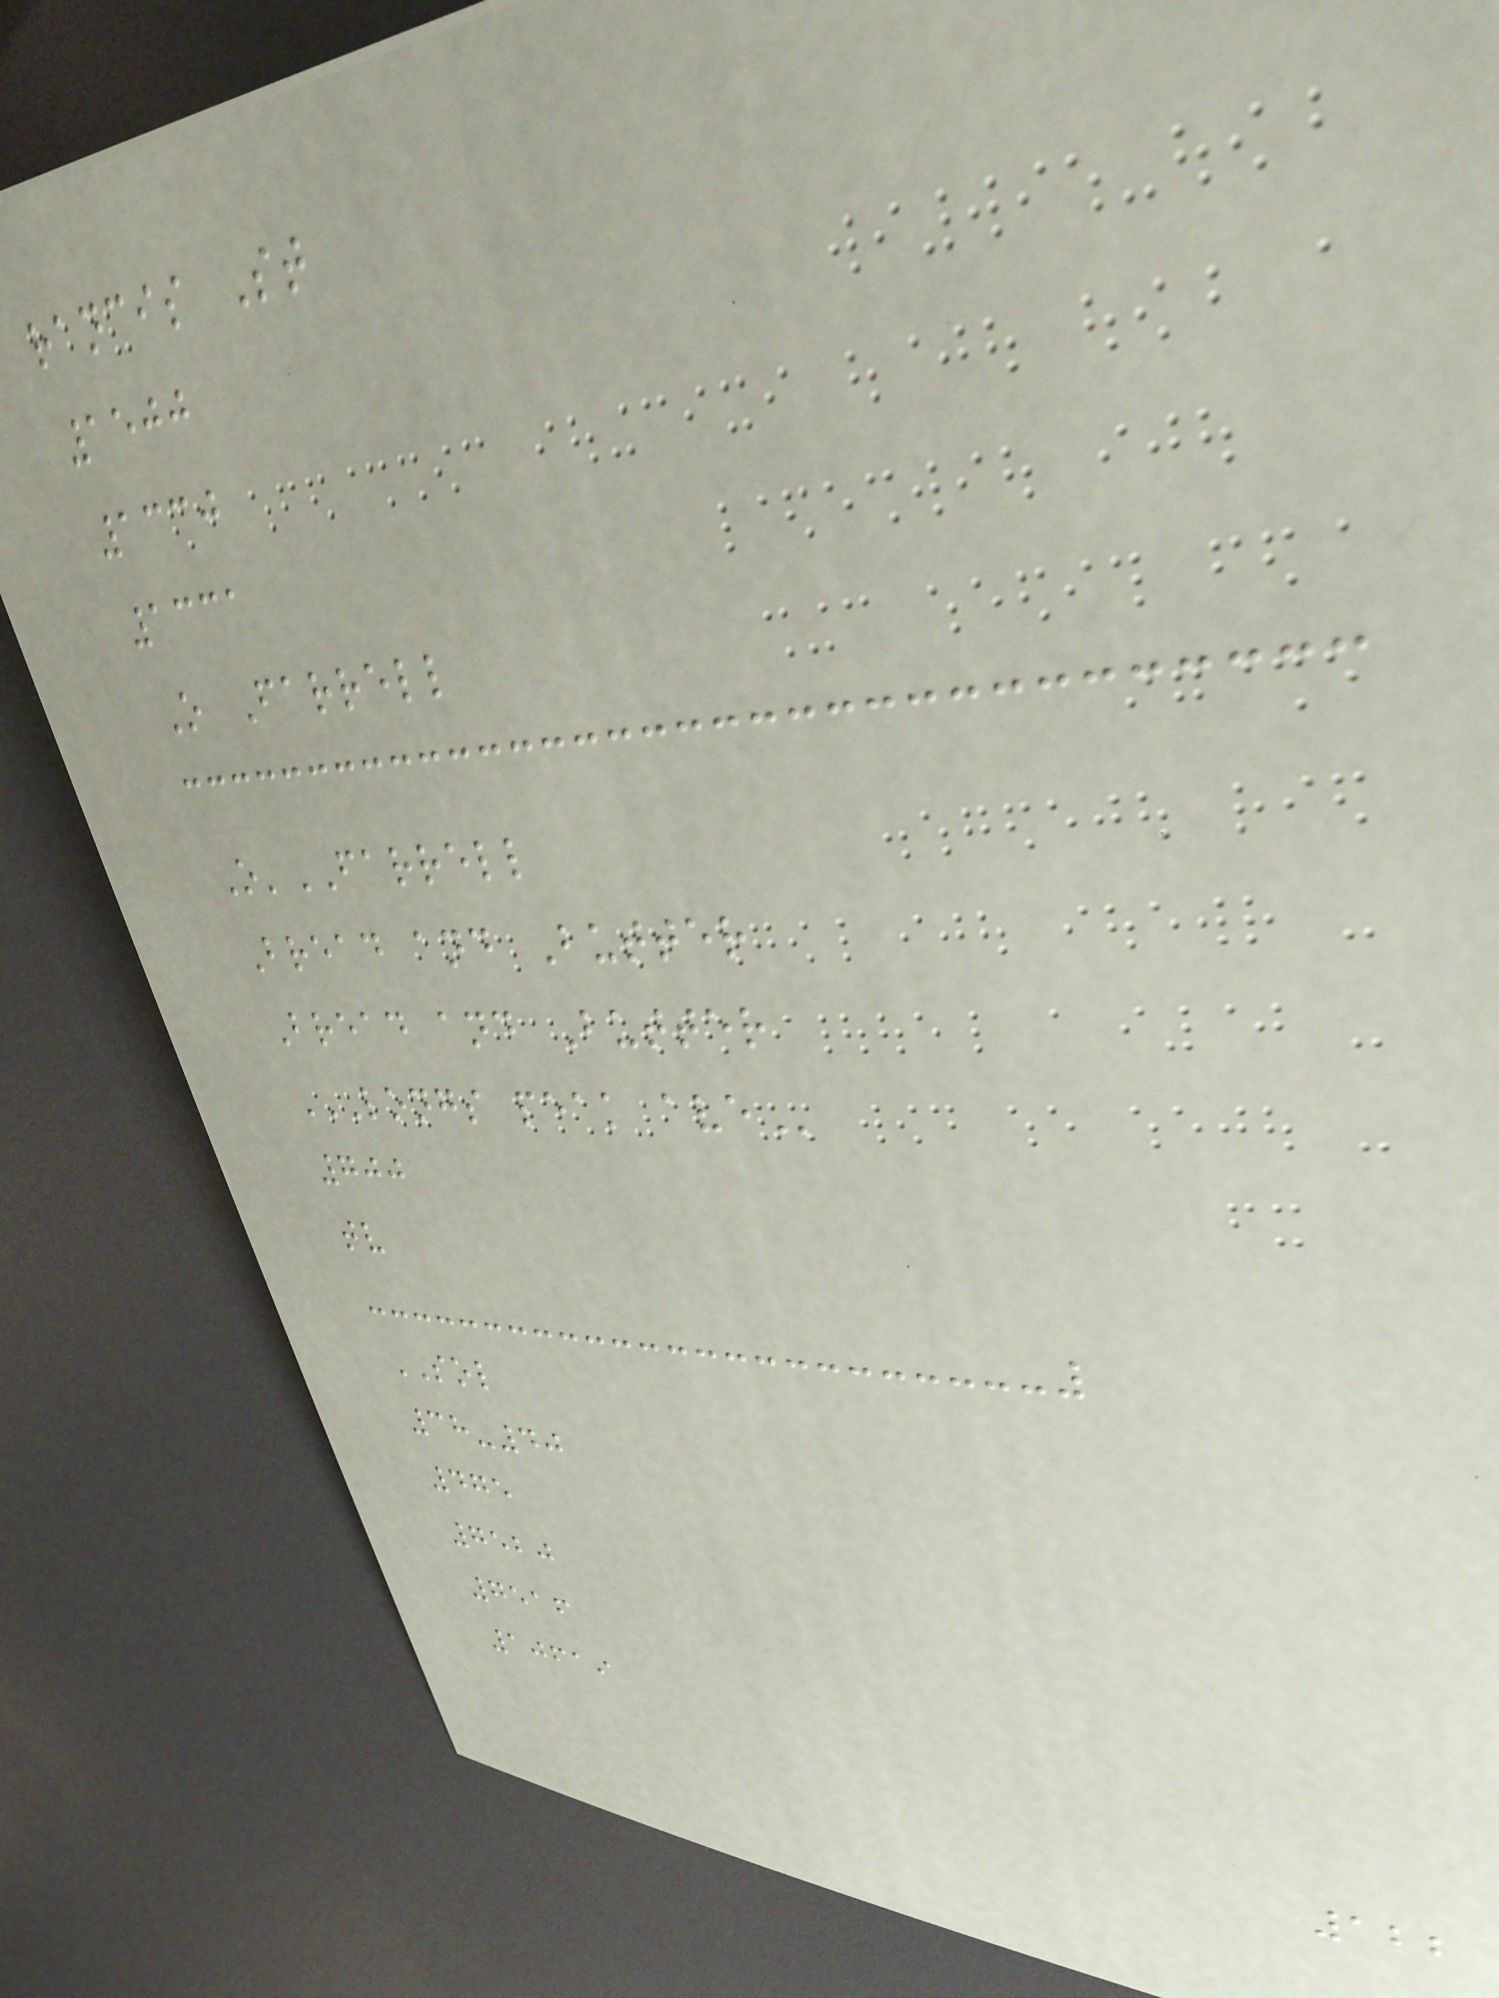rancis St
1500
1330
1331
O Farrell
O'FARRELL
Bread and Butter
Bread and Butter
LONGS PEAK AVE
700
tv
SOL
38-40
475
7520
7516
10619
122
